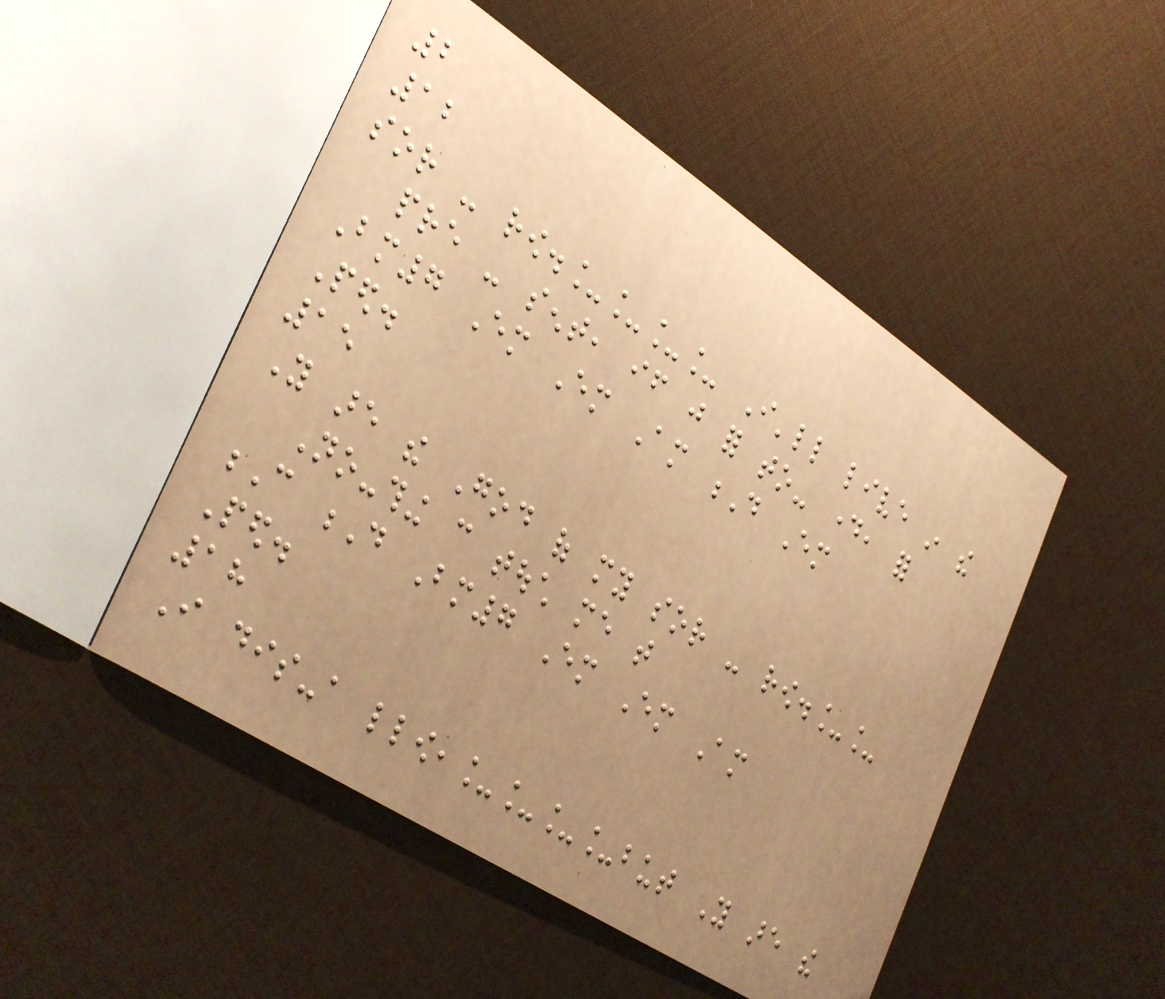2
12
sor - row.____ I'll live in the
pre - sent, if just for to- day, for
Bm7 Em Em Am D Em
Ped.
15
You are the God of my sor - row.__
No-thing can touch me that
C D Bm7 Em Em Am
Ped.
18
I dis-a llow,____but You are the
